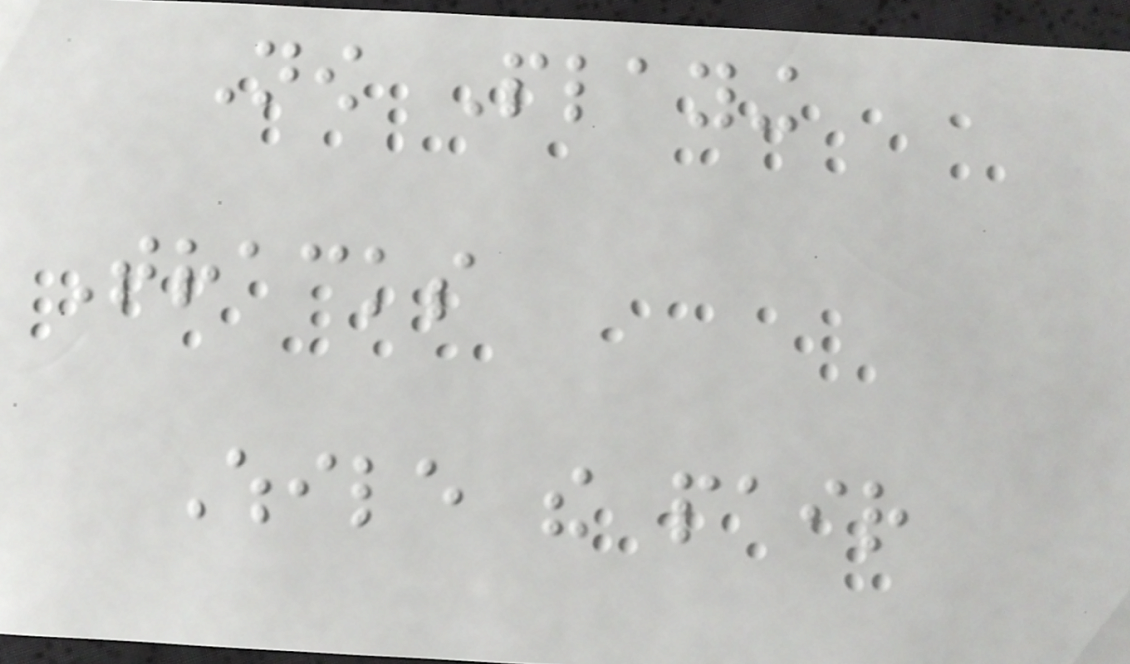Now Playing
Tracks
While the pair
